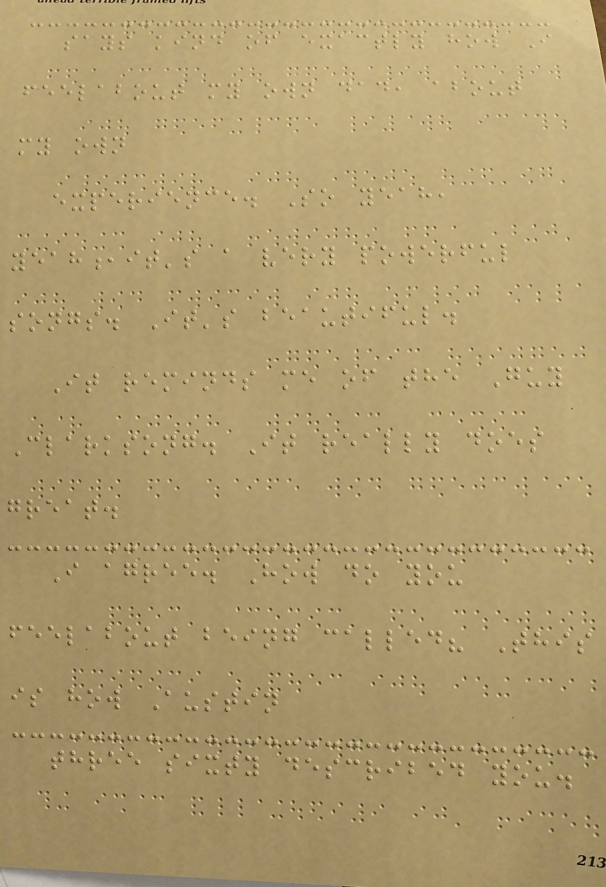says kind of exactly how I
feelabout my own dad, about
my own
experience. So yeah,
yeah,it's a very powerful
songs. It's beautiful.
It reminds me of the Guy
Clarksong. It really does
great.
I agree. How do you
feelabout being called? This
is how Austin
three sixty described you.
